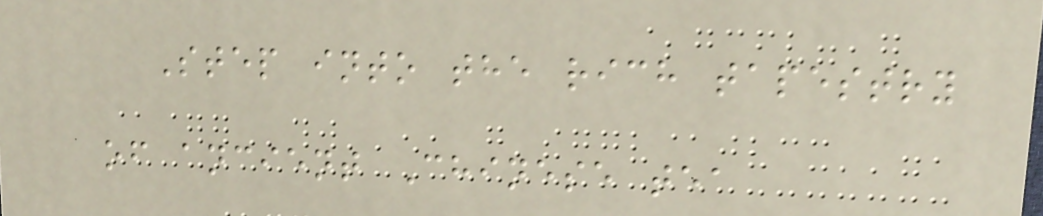Step into the rich tapestry
of ancient Chinese tea
